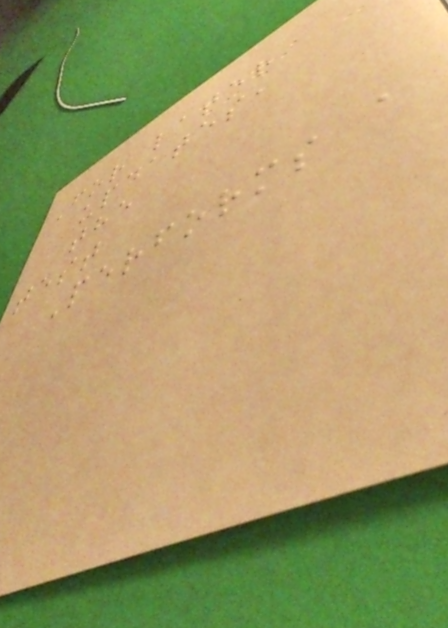For later
updates,
the
test
Performs a
